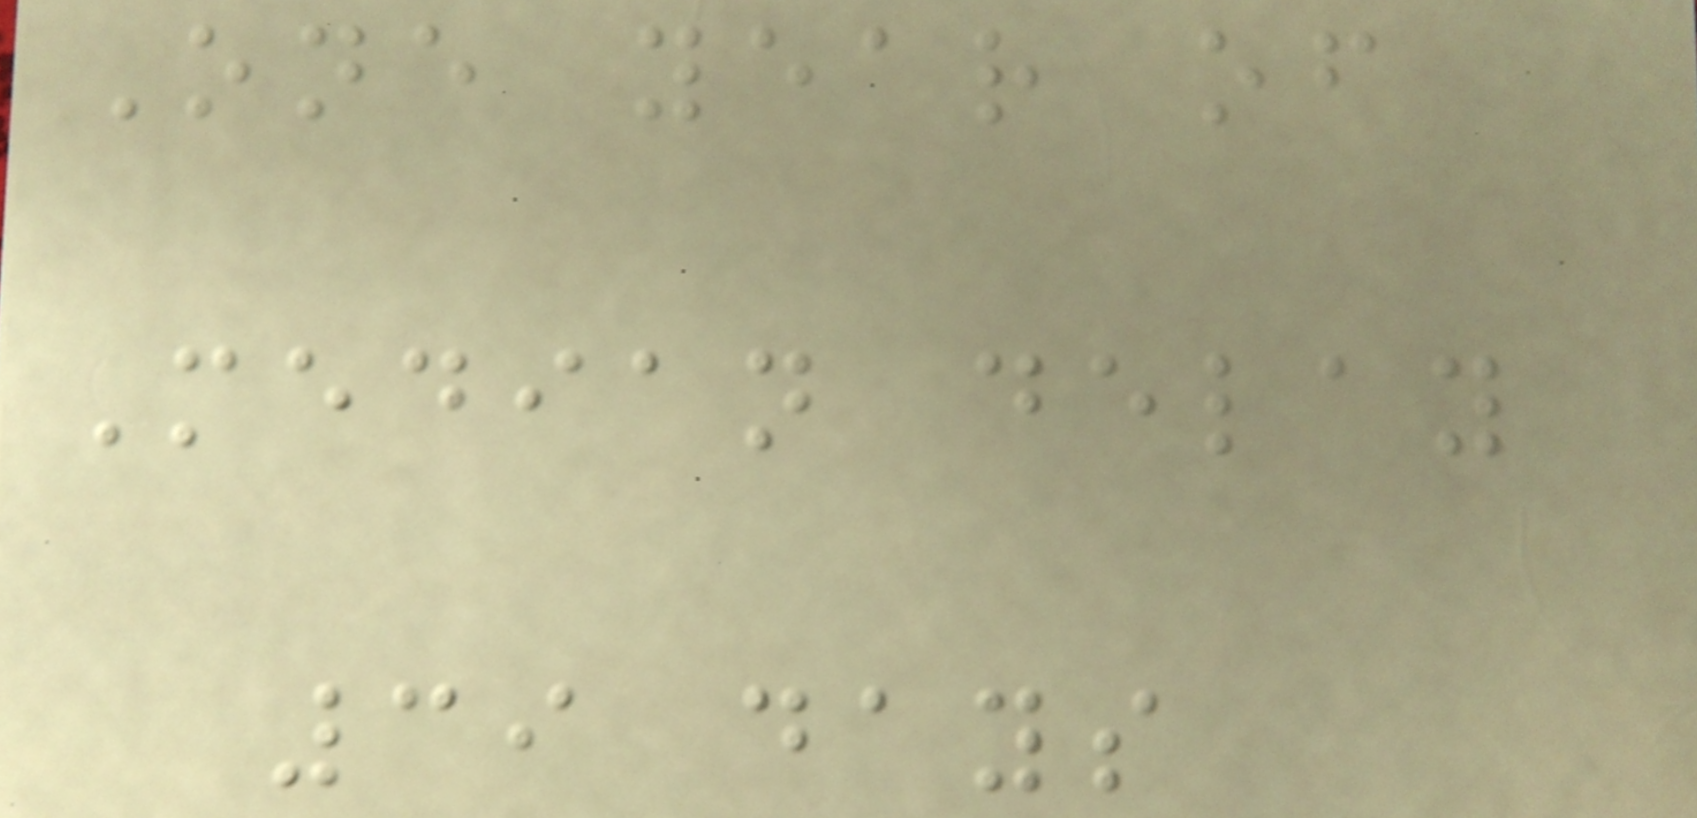One year of
Median delay
39 days
